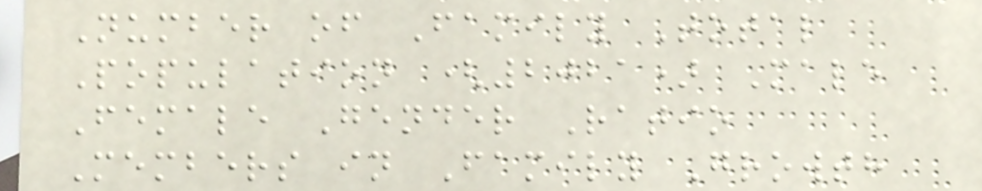Number of Family Total
Population (2021) Male
Female Gender Ratio
Members in Family Growth
